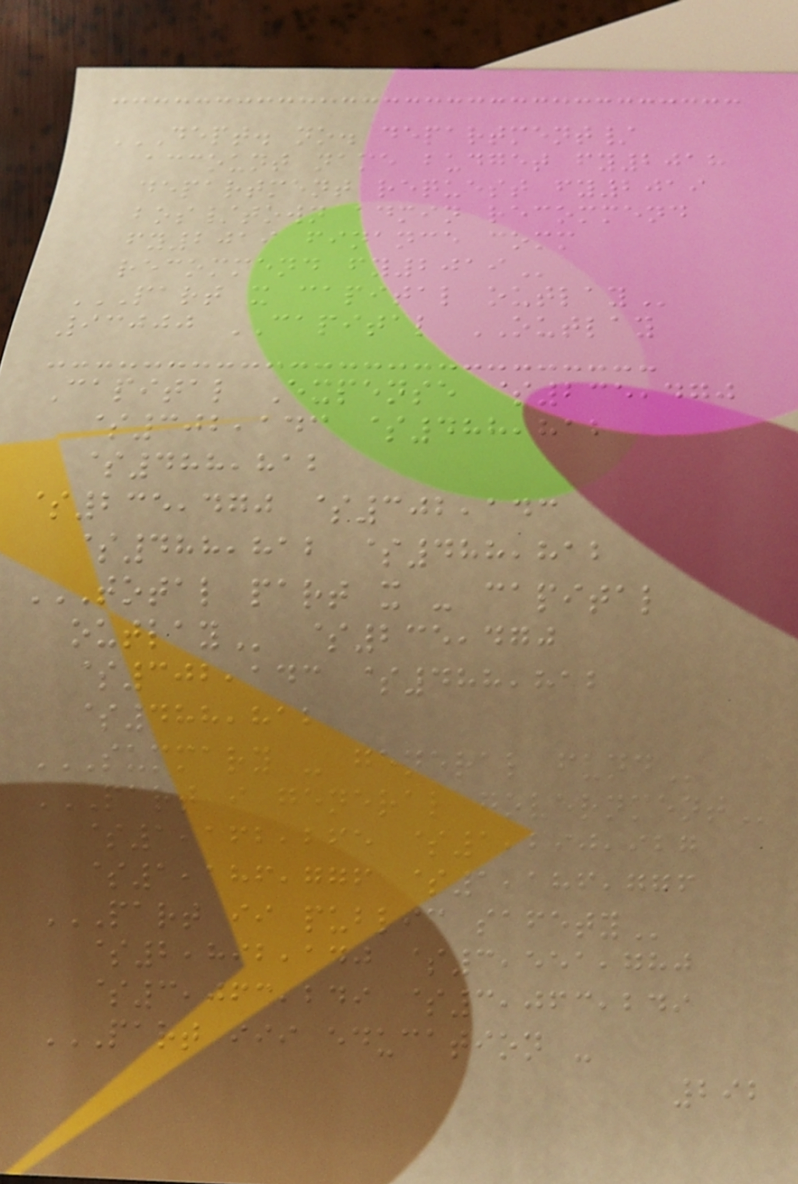DEPT. NO. DEPARTMENT/
ACCOUNT NAME BUDGET FY2018
DEPARTMENT REQUEST FY2019
BOS/TOWN ADMIN RECOMMEND
FY2019 FINANCE COMM
RECOMMEND FY2019
PART X CAPITAL OUTLAY
93000 CAPITAL OUTLAY
Capital Expense $235,470
$302,143 $488,812
$488,812
$235,470 $302,143
$488,812 $488,812
TOTAL PART X - CAPITAL
OUTLAY $235,470
$302,143 $488,812
$488,812
SUMMARY - GENERAL FUND
PART I GENERAL GOVERNMENT
$1,162,265 $1,290,927
$1,186,776 $1,186,776
PART II PUBLIC SAFETY
$2,892,140 $3,551,780
$3,063,249 $3,063,249
PART III EDUCATION -
292
